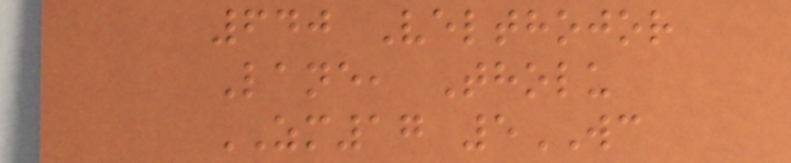640 Velthojor
Lane, Tholu
ZM17 5WC
